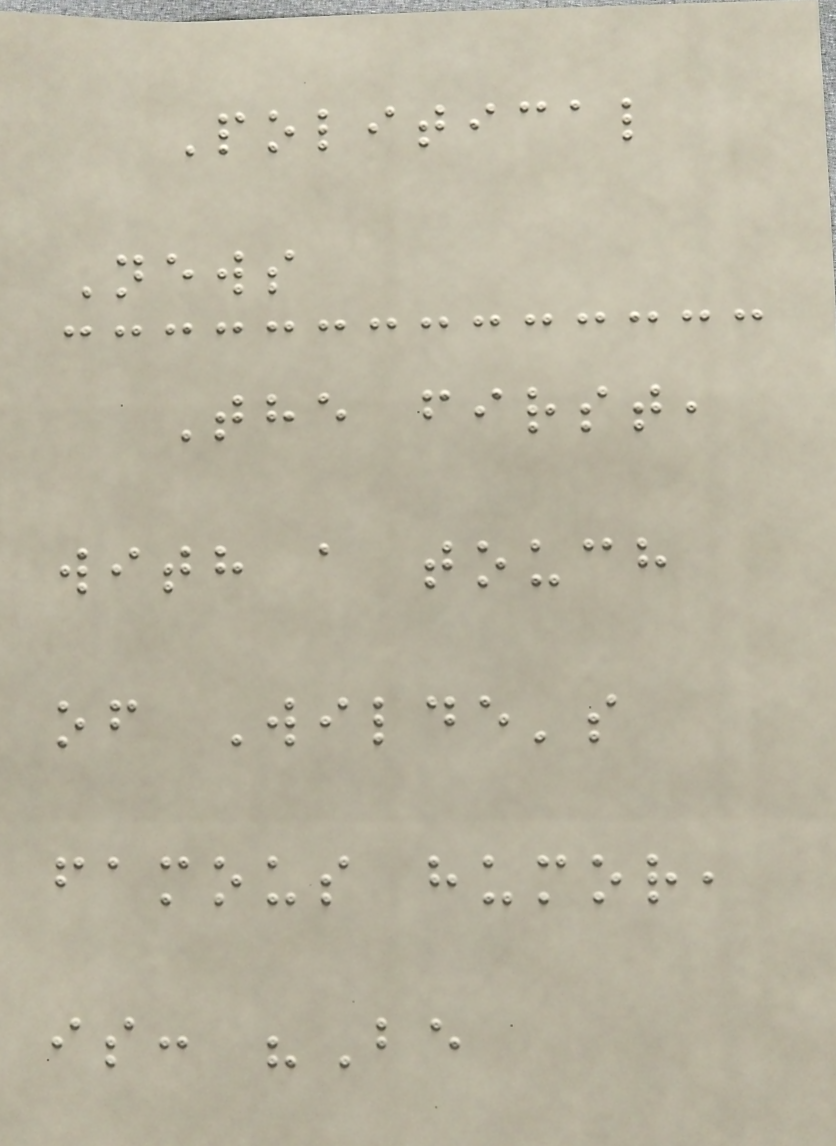Political
News
The first,
with a touch
of Wilde's
famous humor,
is: "Be
